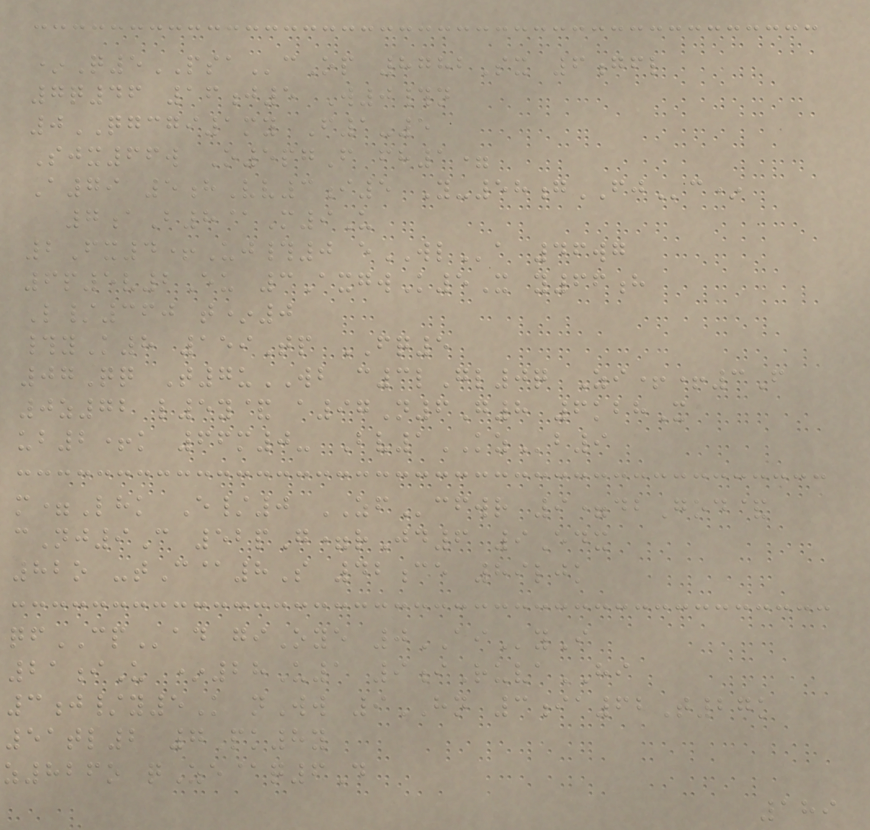*Q5PSAcOp 8782Sx 6gfl
7q46 16j5 W0#n
0QGCGI1my F1-5
Sjx66w O5pgF fh1=
A79 5hVv3i5 Y-58gFJc*
7aB8@M9U
2Fx4+Uj#0 eWLa 46wg
6p5v2Eu 3AxgwK5X y66h
L/360 t*0
#yK8 159Tp FQ5
07Qq T7uWB c3lGl0q Zi++3F
0z72 l5y& a97N6G8 6kbhX
ub2+k 66m0- Bv1KZb9
m=Lhk E/0 ZFcfwr 9=dbGod&
cNj9C 52pG=rJd6 9Edx
82o -tC@8S 42ce 89ljk
qfCPad giOye 0AIyI
21iU *28U1 9iRuvaHI
3j/y5K nWw 9HN 3ia62T27k
51tl2 7Pk8y
z826o qZe@q6D
189
